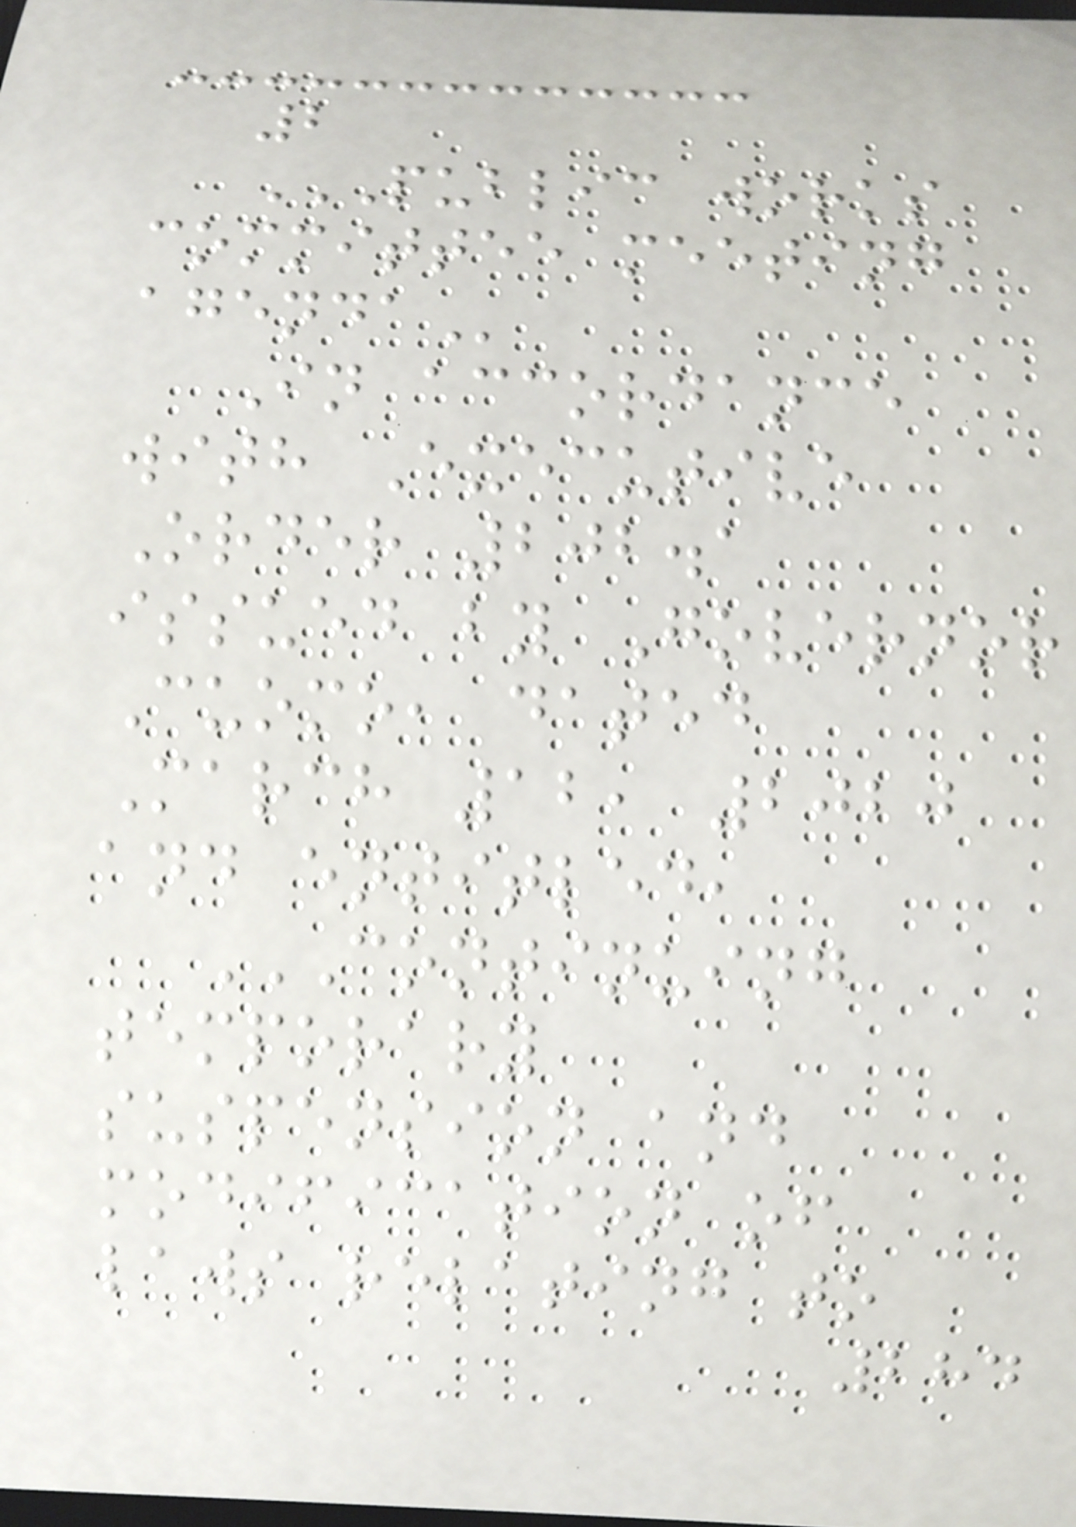2
PUBLIC WORKS
COMMITTEE MEETING
AGENDA
In accordance
with Executive
Order 202.1
issued by Governor
Cuomo, dated
March 12, 2020
and entitled,
CONTINUING
TEMPORARY
SUSPENSION AND
MODIFICATION OF
LAWS RELATING TO
284
